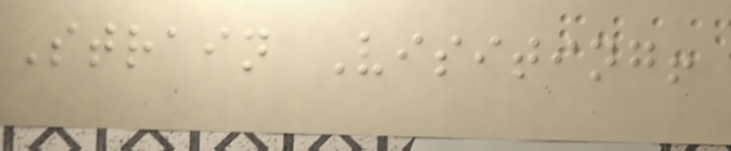Strain Visiting!
